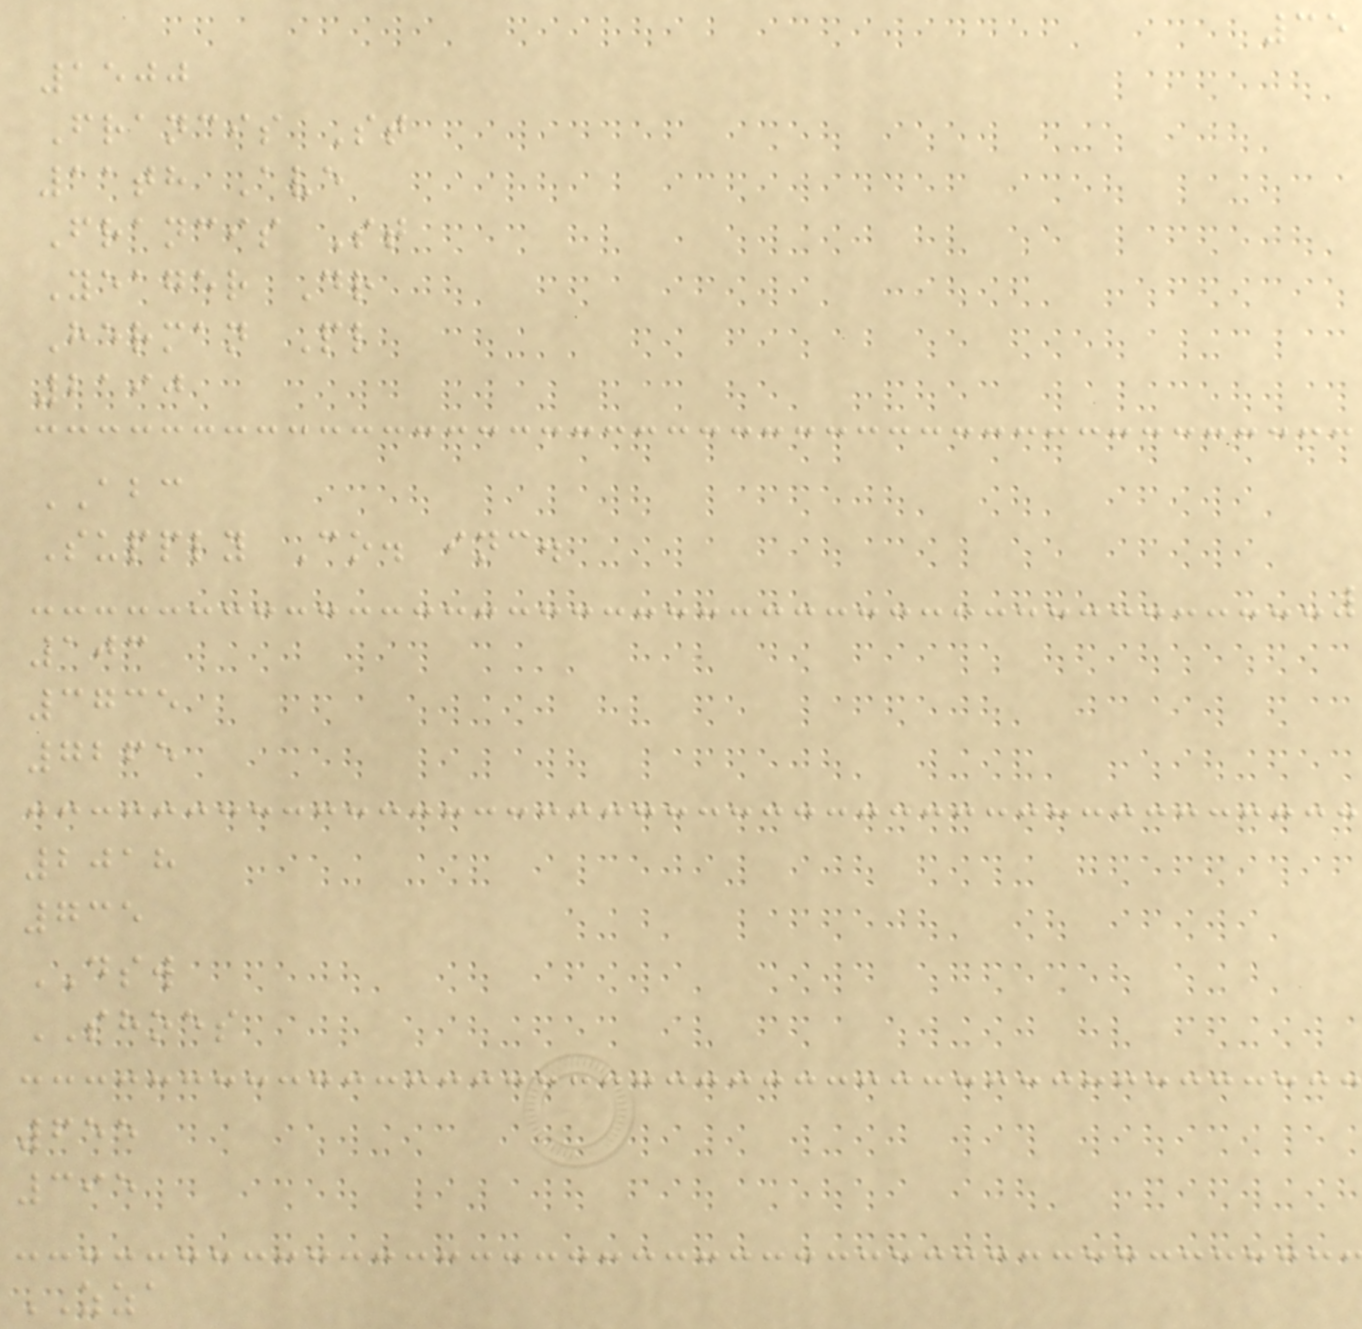35
1500
Francis St
11th Ave
Francis St
Yeager Dr
Herman Pl
2190
ABC
Supply Co. inc.
103
3735
7265
2018
735
DSW
SHOES
655
395
ZZA
